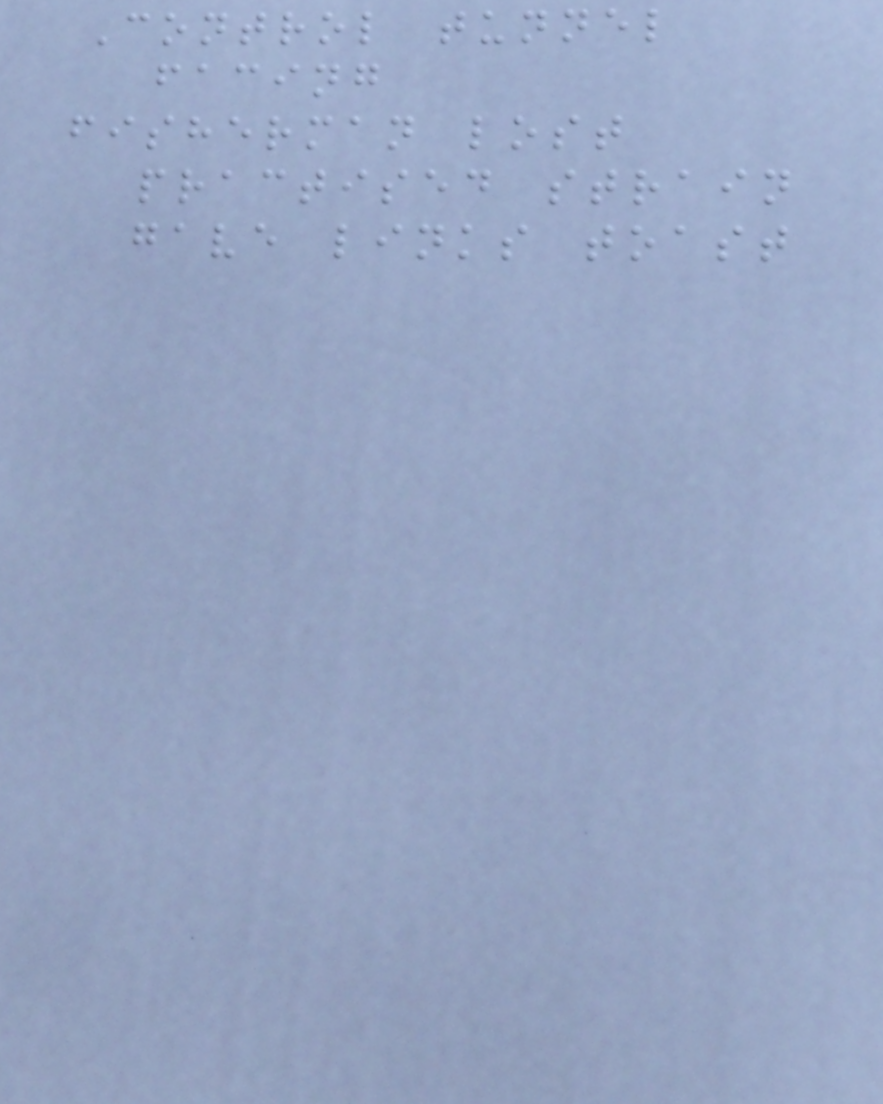Control tunnel
facing
fisherman lost
practised strain
gave links toast
